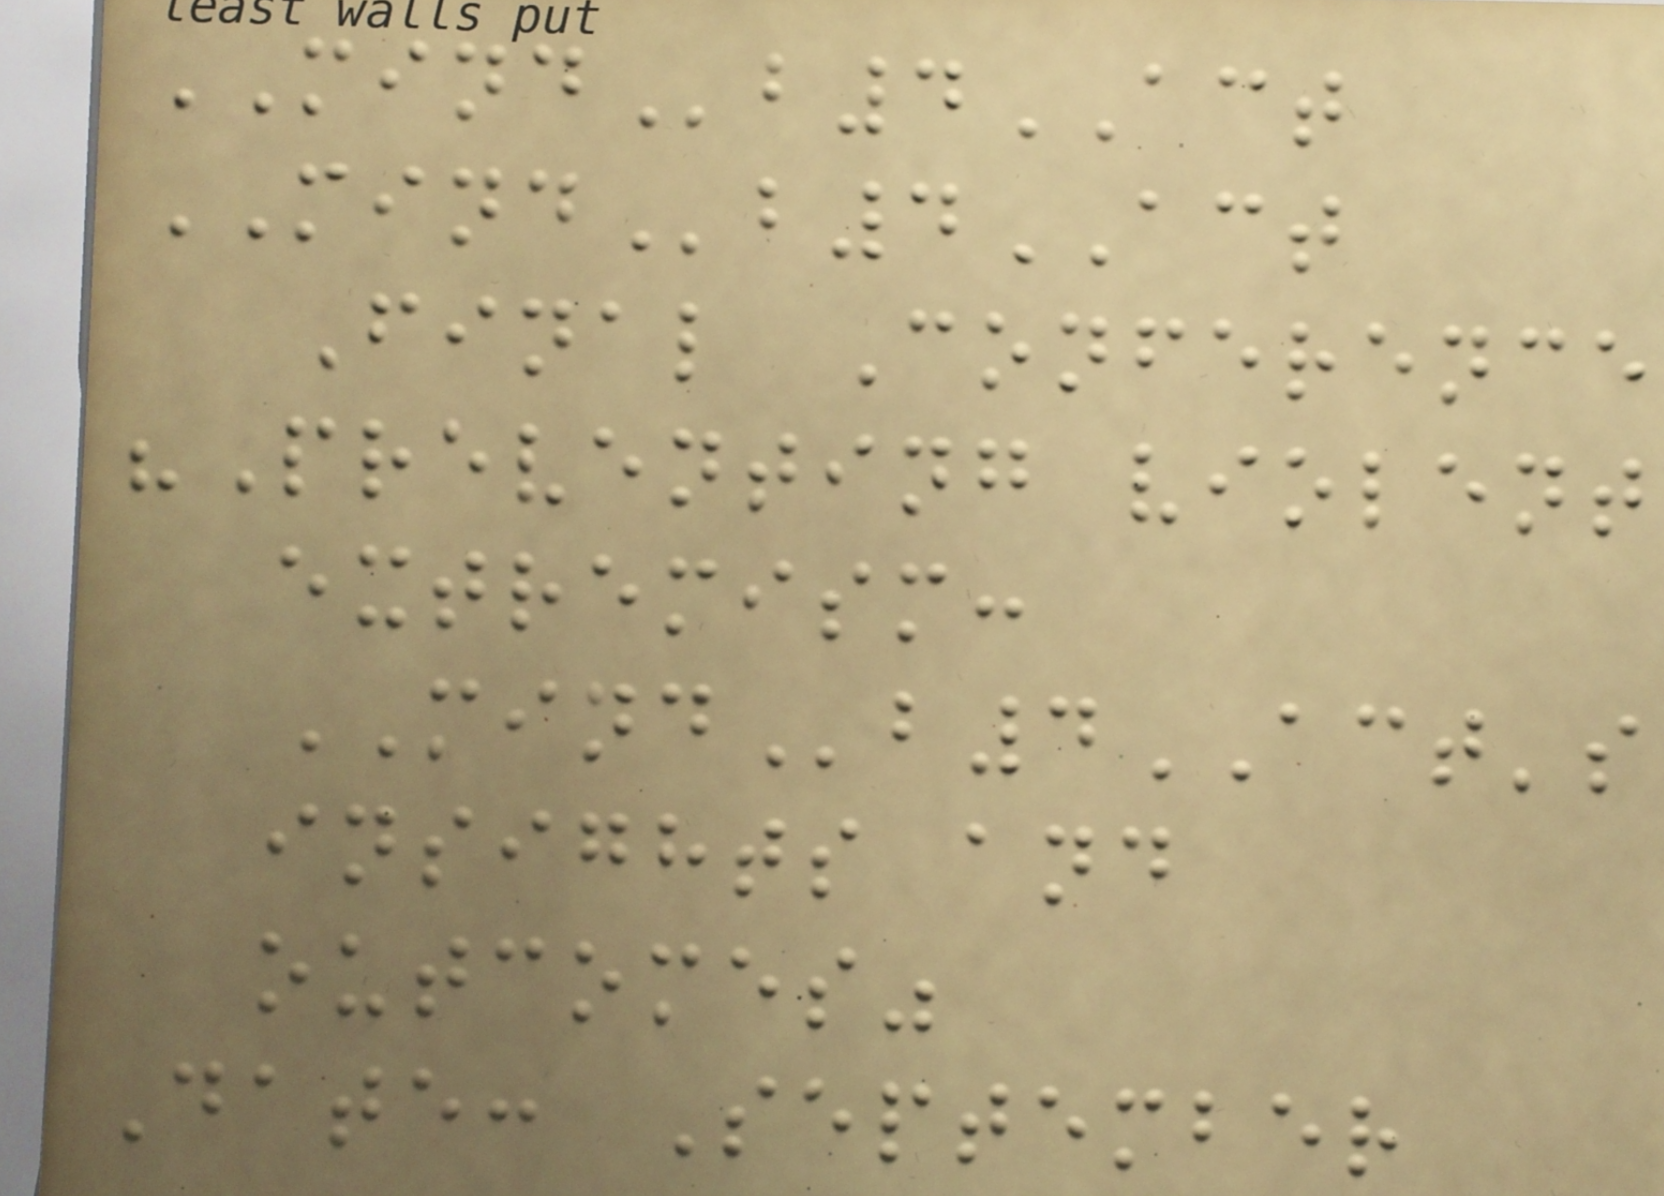MINDb4ACT
MINDb4ACT
Final Conference
"Preventing violent
extremism:
MINDb4ACT's
insights and
outcomes"
Date: September
